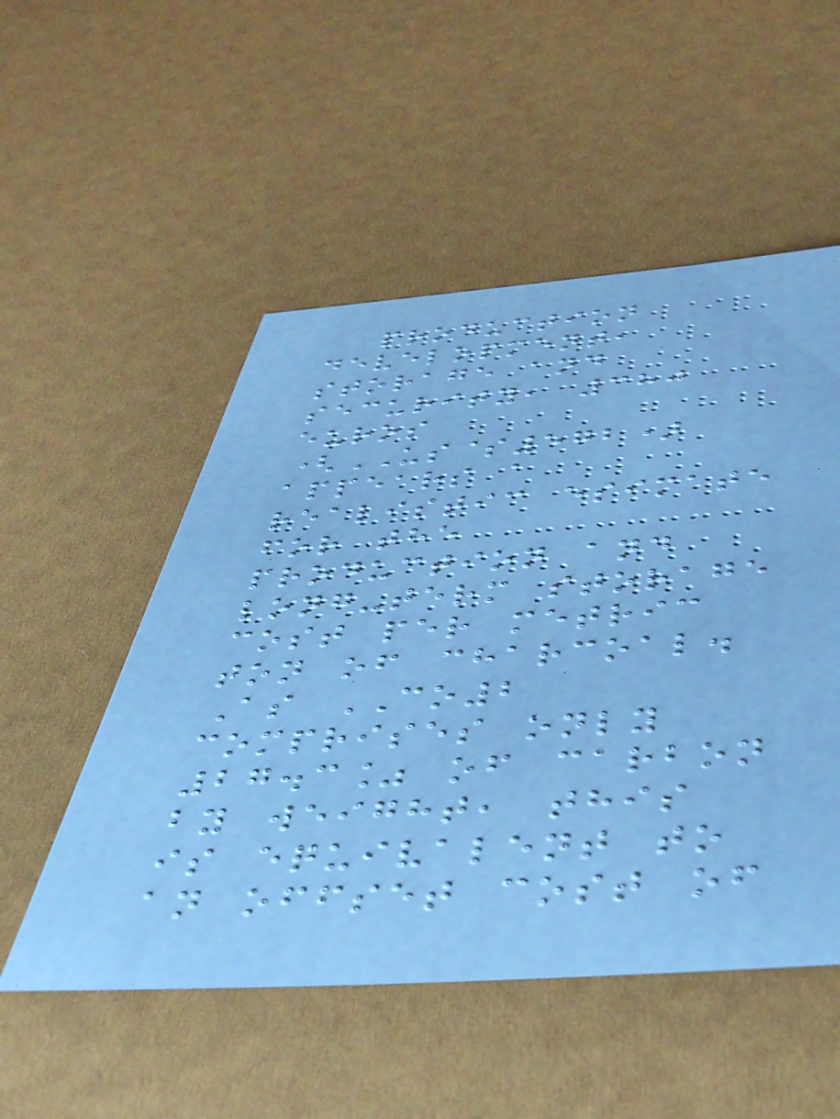production
development,
storage and
security, 380
euros
(US$572)
appears a
realistic esimate
for the
production and
long-term storage
cost per metric
ton of charcoal.
As CO2
comprises only
27.3% of carbon
by weight, this
is equivalent to
an offset cost of
